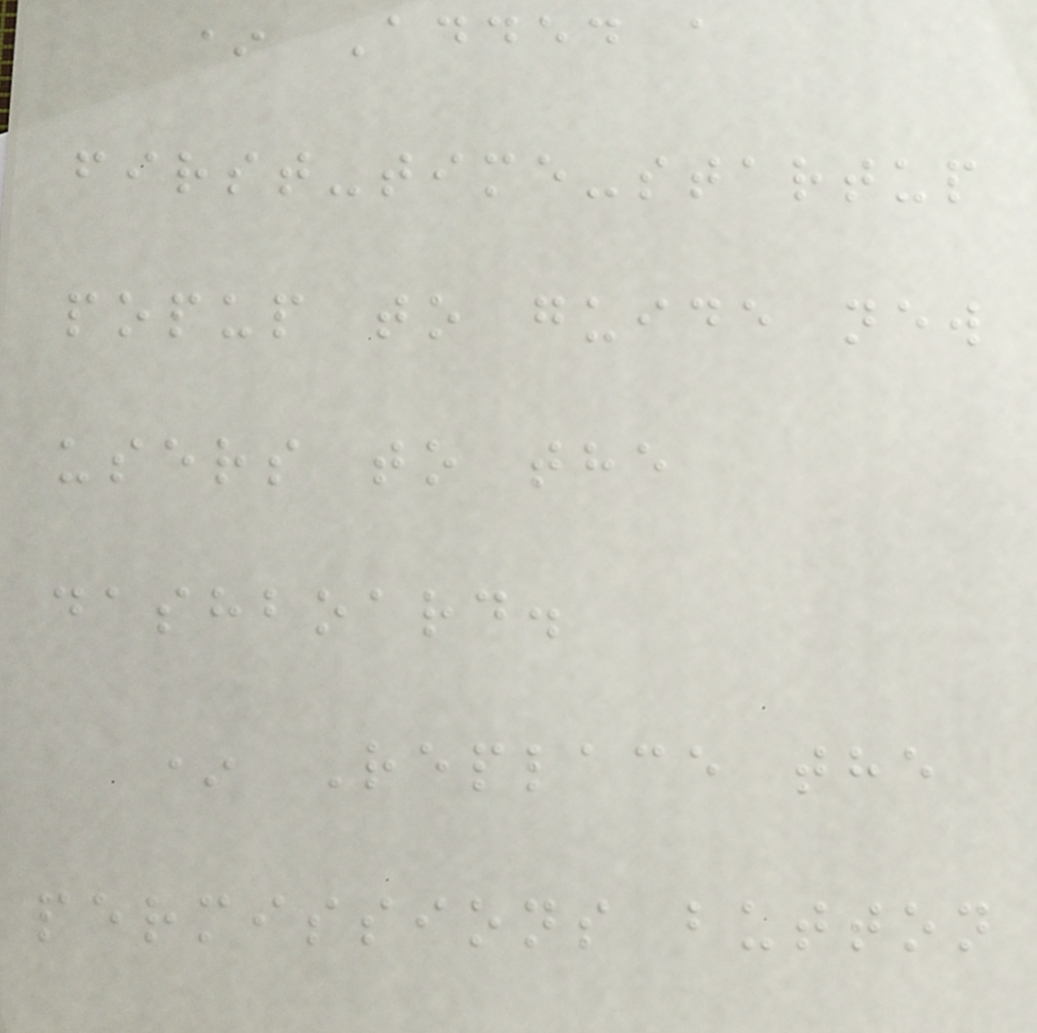* Added a
first-time-startup
popup to guide new
users to the
dashboard.
* Replace the
permissions button
